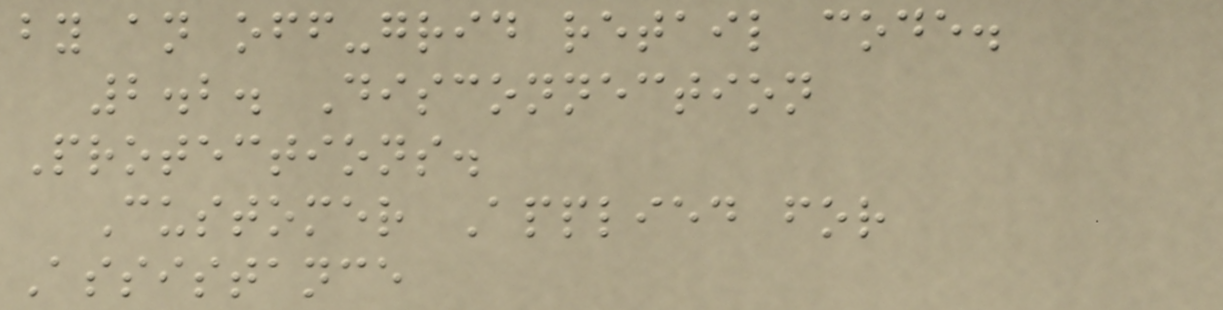by an off-grid retail code.
2.2. Disconnection
Protections.
Customer Applied for
Assistance
